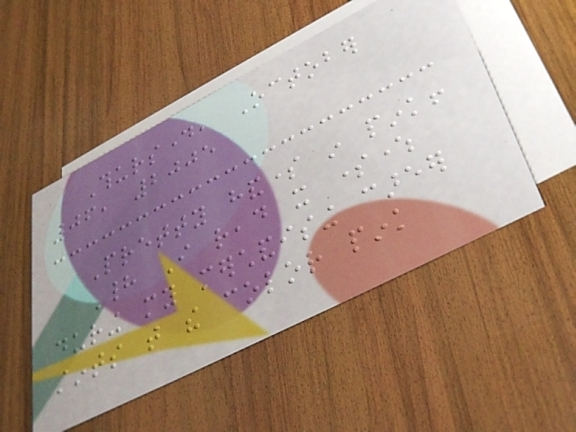Thursday, October
06, 2005
Pretty handsome in pink!
Had I read it somewhere
during my merchandising career
stints that the color pink
